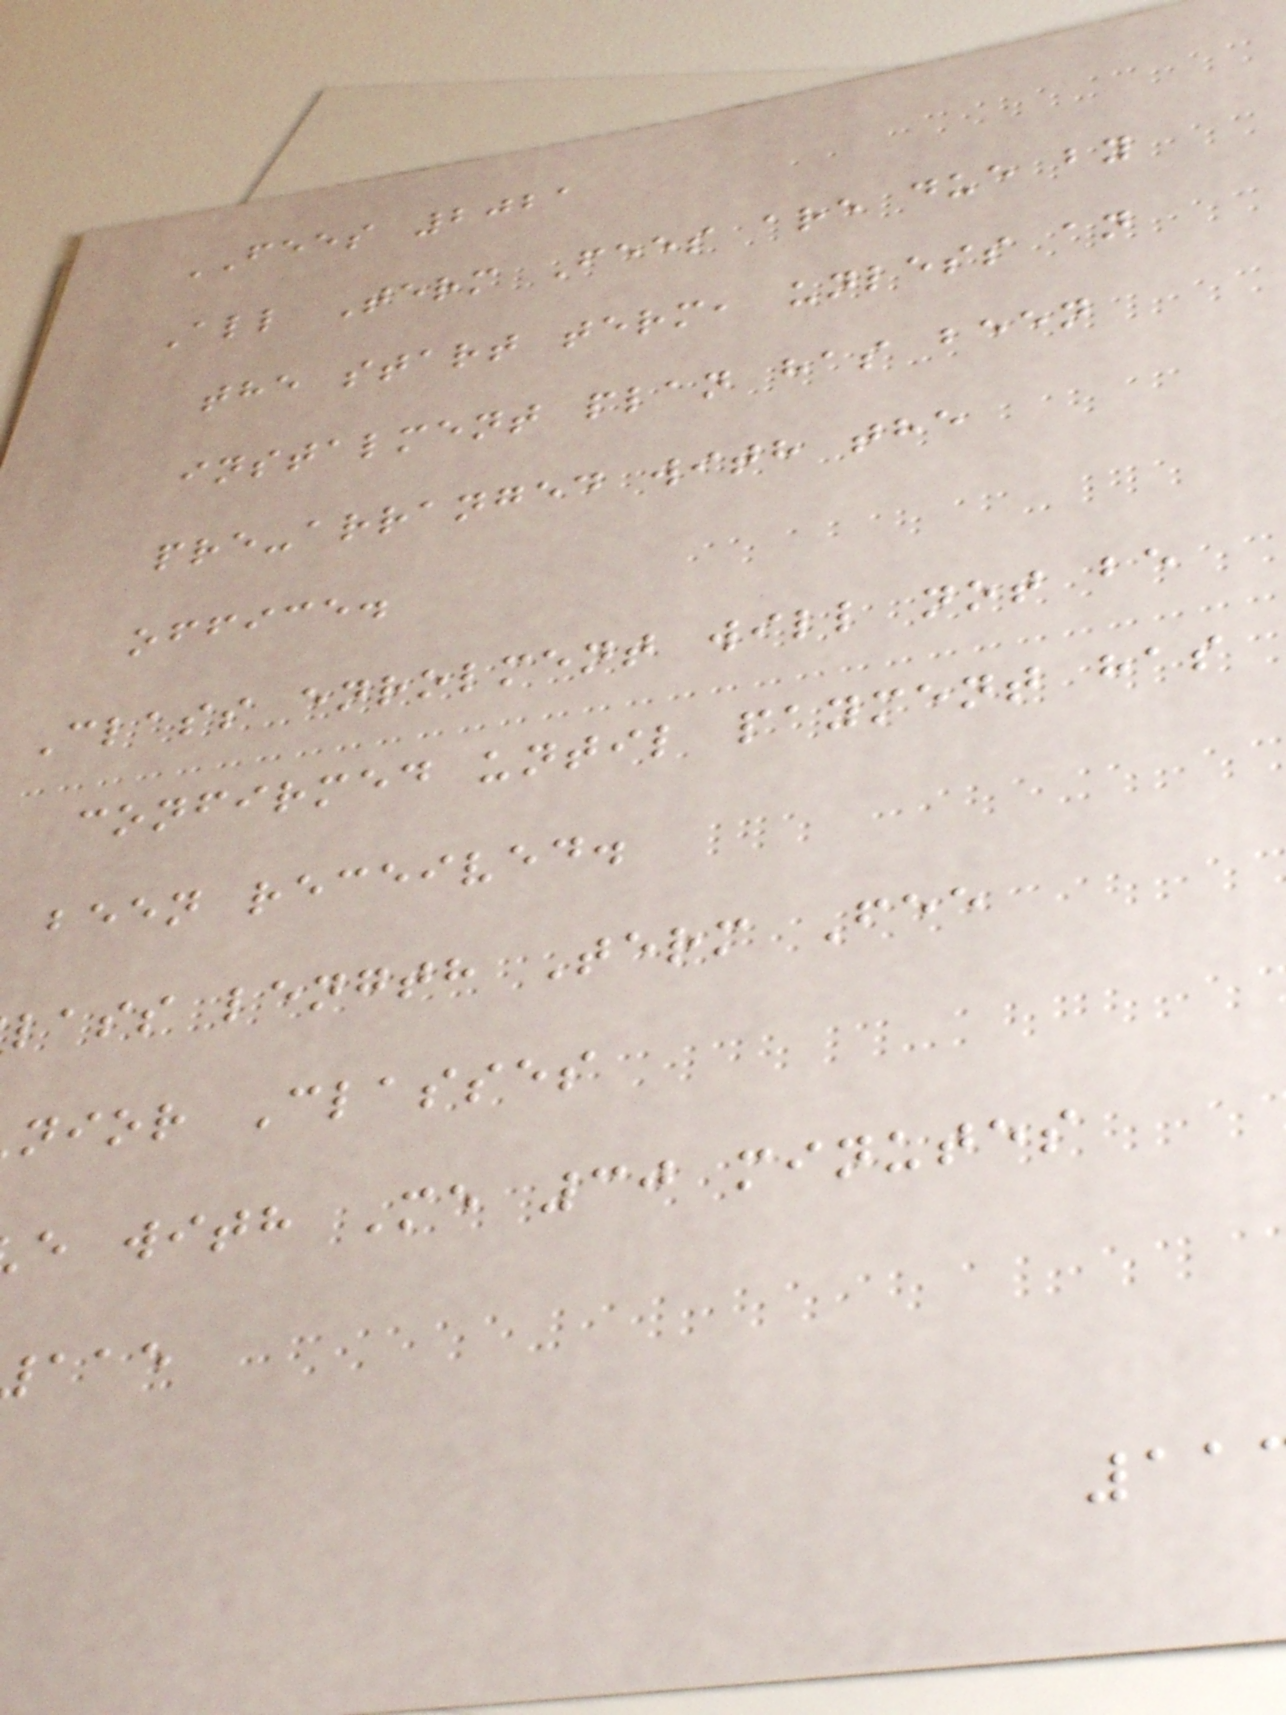FEES 2021
All Term Fees are due by
the start term, unless an
instalment plan has been
pre-arranged with the
office.
Class enrolment will not be
confirmed until payment has
been received.
lass length Term Fee
nior Classes
e with Me 30 minutes
